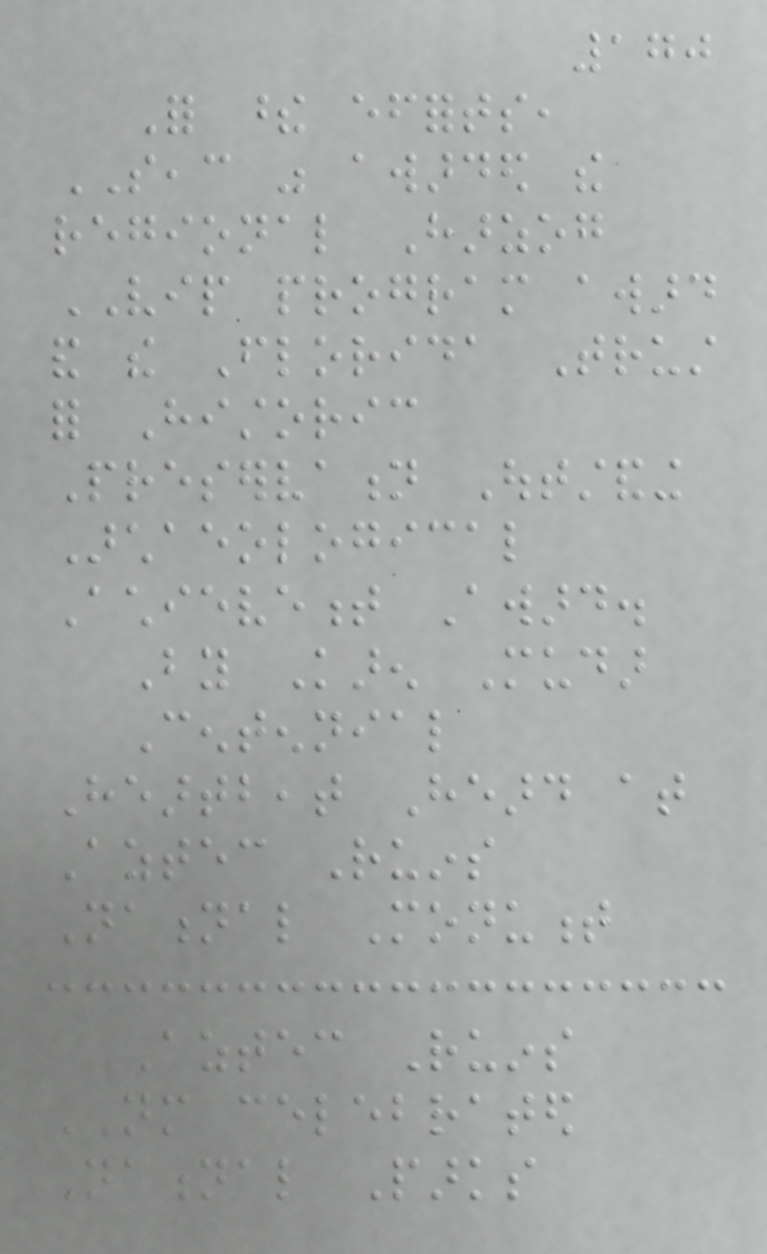170
For these efforts,
SEAC was awarded the
regional Harzog
VIP program award
and the Florida Trust
for Historic
Preservation Outstanding
Archaeological
Achievement Award.
By Karen Mudar
Centennial
Heartbeat Heard at
Aztec Ruins
National Monument
Aztec Ruins
NM celebrated
National Parks
